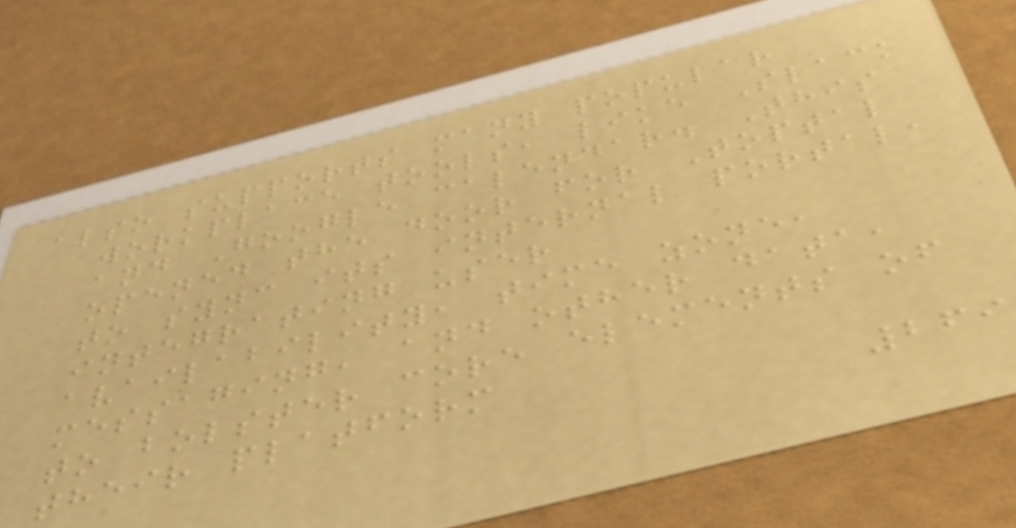also supports many popular
workplace tools, like Slack
and Google calendar. This
opened the door for Toptal
to sync its internal portal,
integrating user
availability, time zone,
messaging, and other data,
to bolster core elements of
their platform
269
